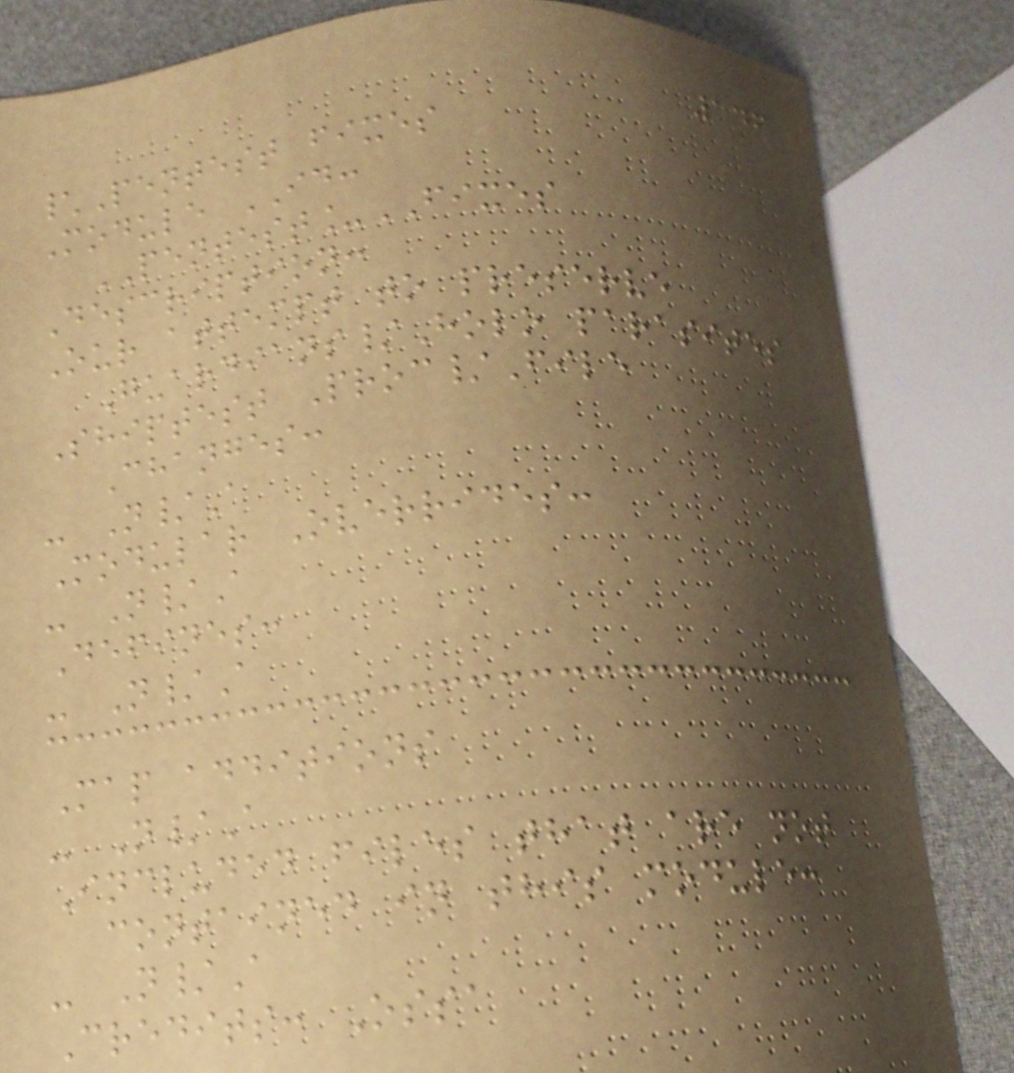146
\Pentest fixes
Module ID:
PENTEST_FIXES
Description:
Our attempt to preserve
Guardians/Holo parasites
Shiptest Proc/File
Changes:
- N/A
Modular Overrides:
- N/A
Defines:
- N/A
Map additions
- N/A
Included files that are not
contained in this module:
- N/A
Credits: Ossa
